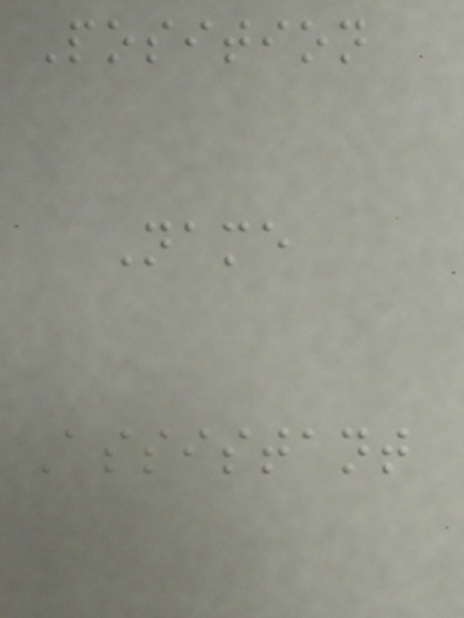Position
Name
Assistant
